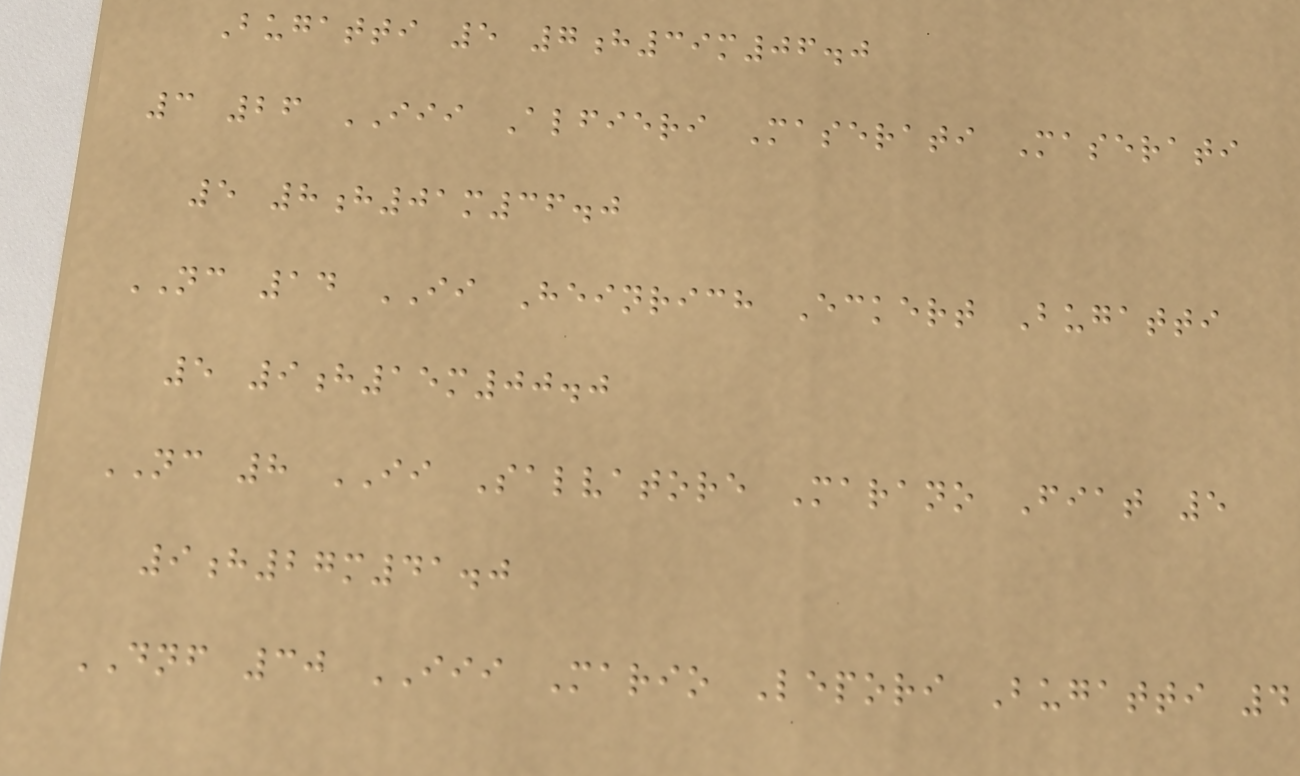Bugatti 5 7h39m06.0
3 26 III Alfieri Maserati Maserati
5 8h01m36.0
NC 14 II Heinrich Eckert Bugatti
5 9h15m00.0
NC 8 II Salvatore Marano Fiat 5
9h27m41.0
DNF 30 III Mario Lepori Bugatti 4
